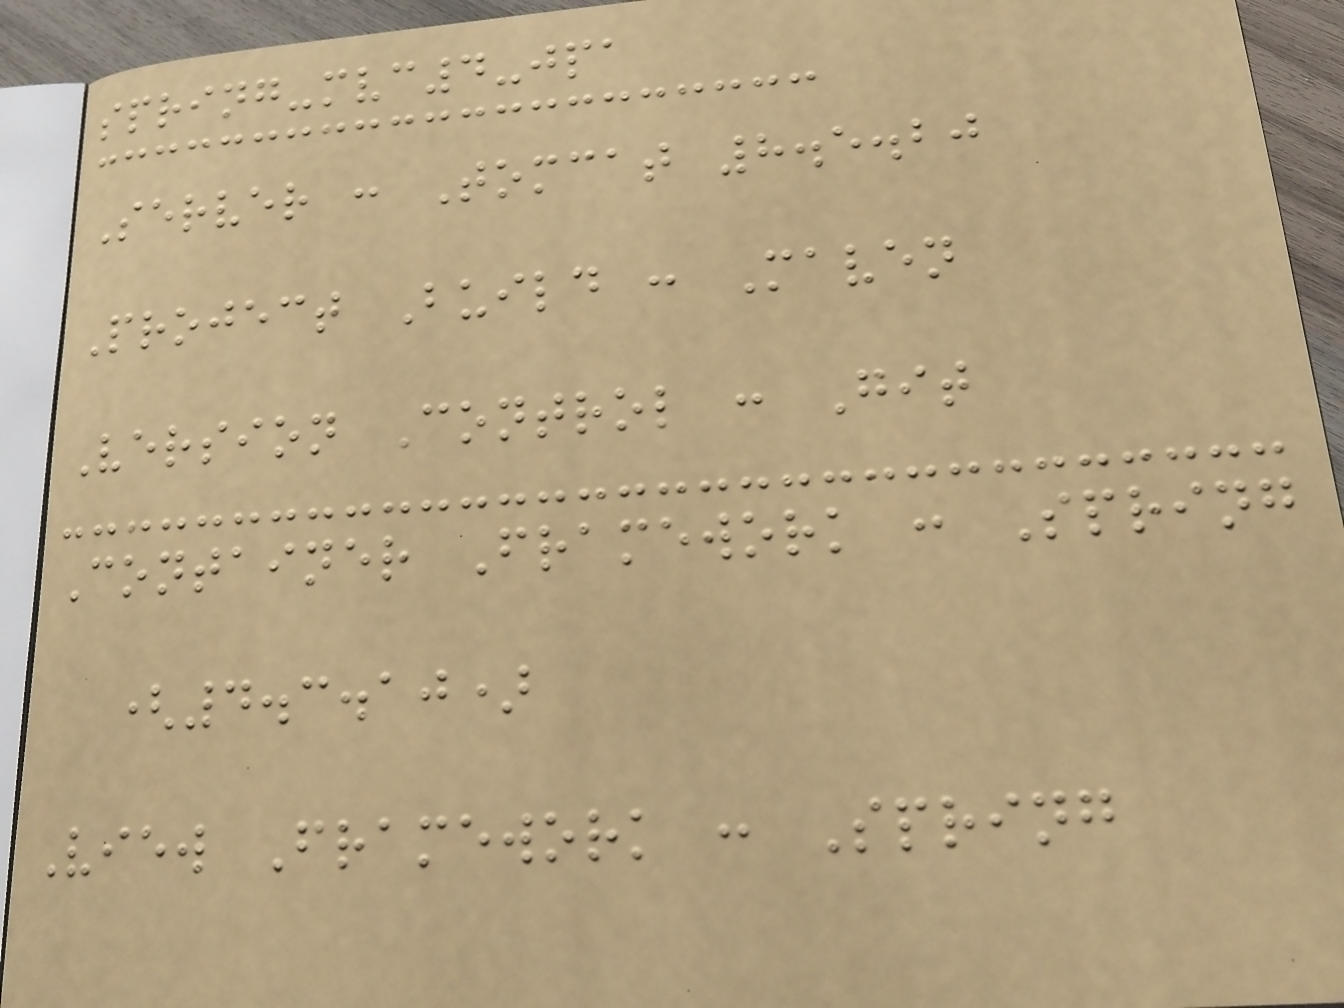spring-mvc4-jpa
Server : Tomcat 8.5.20
Project Build : Maven
Version Control : Git
Container Framework : Spring
(4.3.10)
View Framework : Spring
